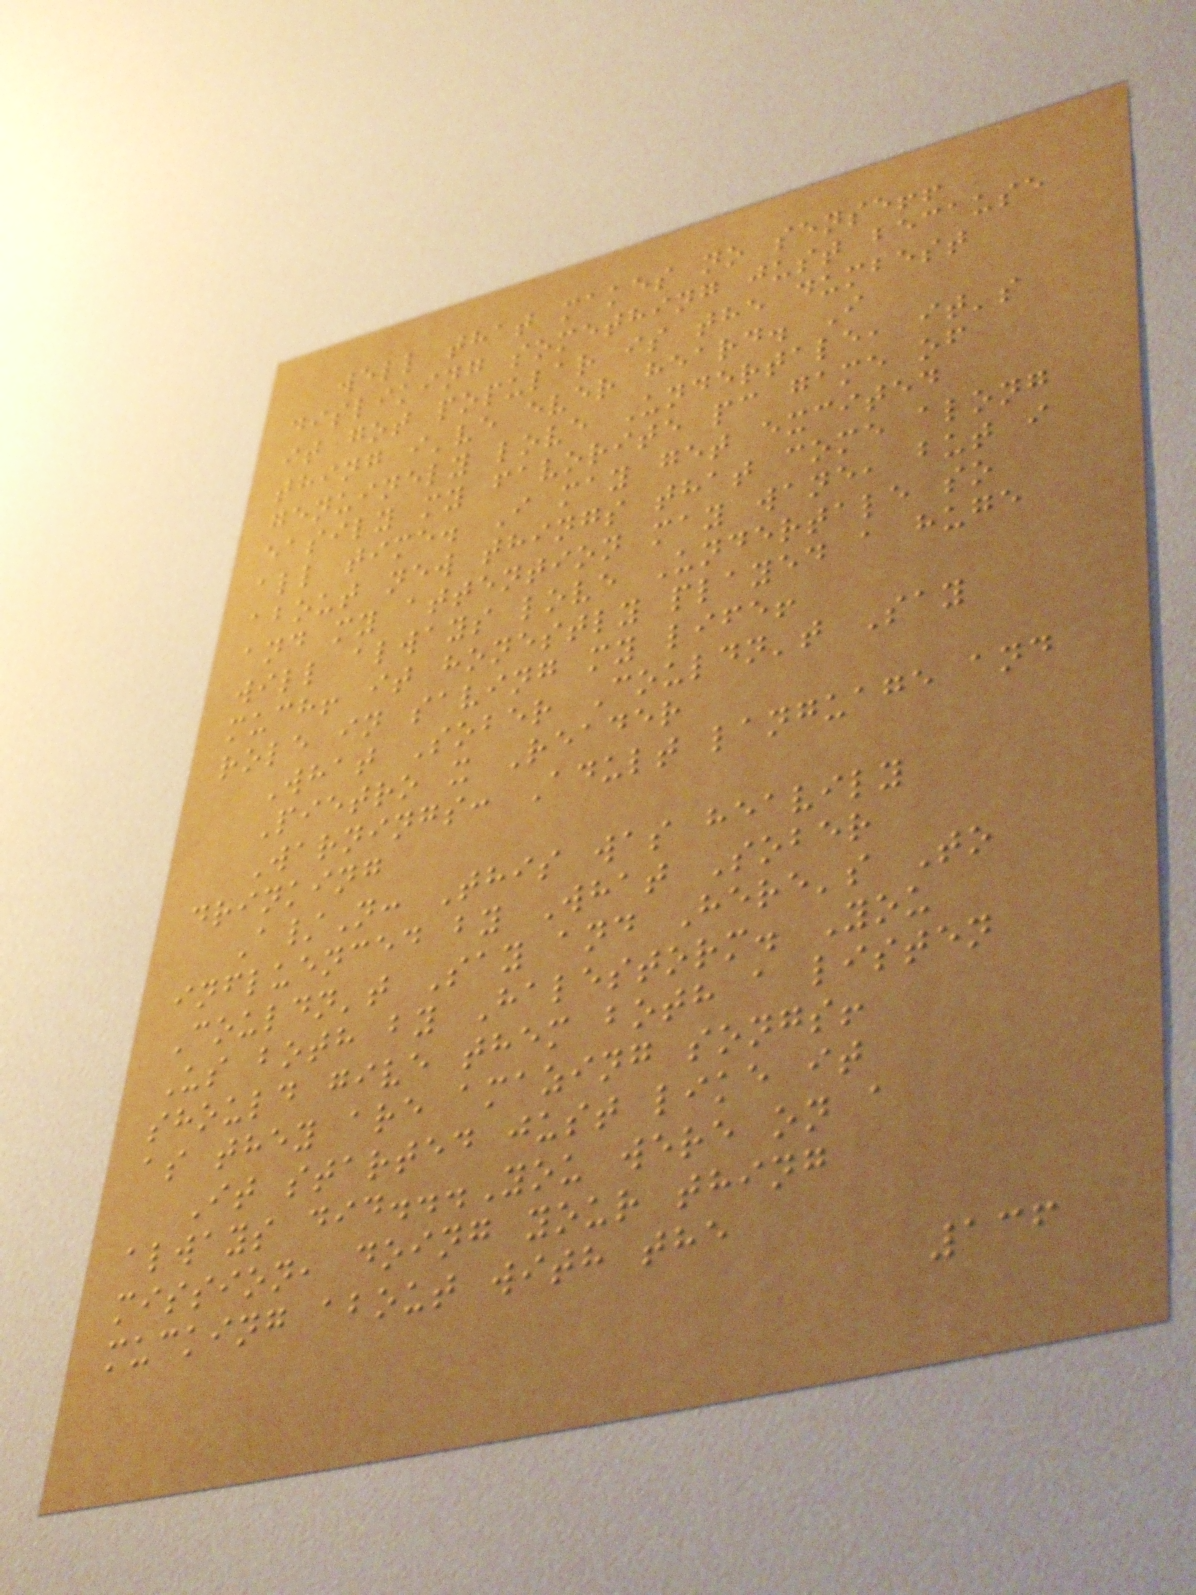well that makes no sense!!
disliking something just because
it got popular is the dumbest
thing i've ever heard. I
genuinely love Undertale, it's
easily my favorite pc game of
all time. I may get excited
about new things that come along
and my attention may wane, but i
will always love Undertale so
much! it honestly played a huge
role in saving my life!
What Sober Couldn't Say
Pietro x Reader
Warnings: Adult language and
drinking
A/N: This was heavily
influenced by What Sober
Couldn't Say and Here's To
Us both by Halestorm. You
should give them both a listen
as they are amazing songs!
It started just like it
always did...You were on a
mission, doing your thing
mucking about with the
136
